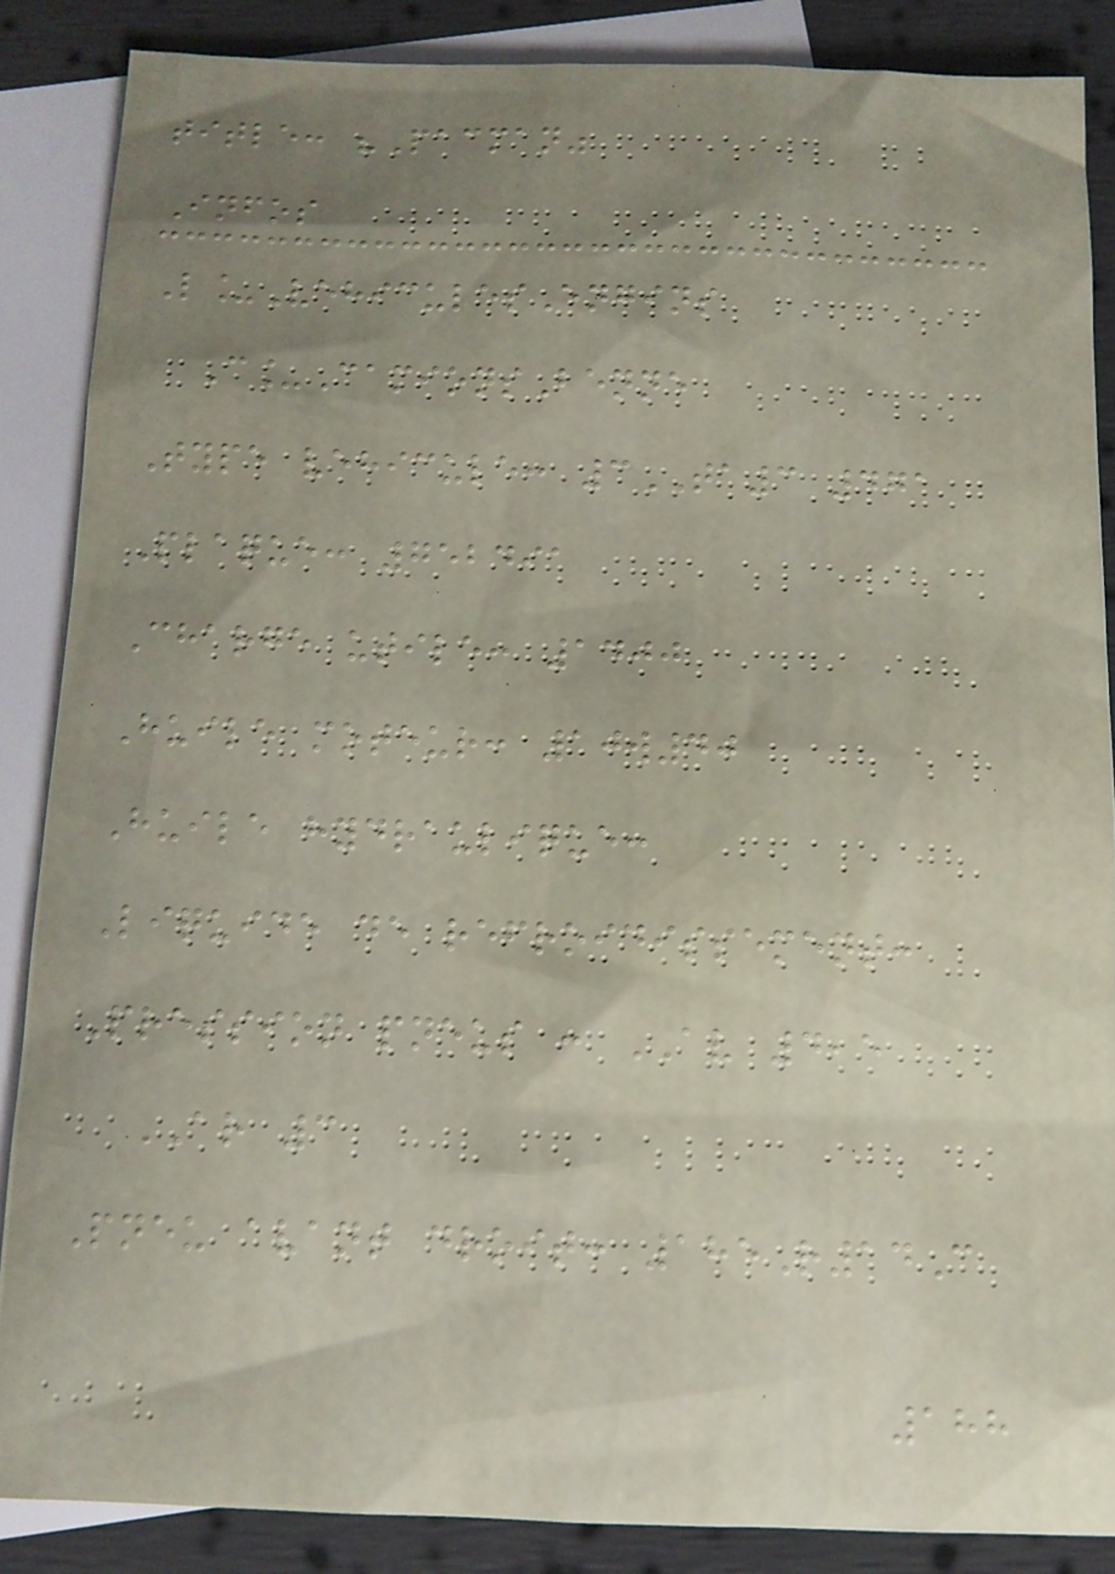title: "Pacman"
Infos
L_VehiculesEngins
C_CamionsBenne
Type vehicule: 3TA3 471
Plaque: 752491
Charge utile: 1400
Huile moteur: 10w40
Huile hydraulique:
Liquide de refroidissement:
Pression pneus : AV 4,5
AR 3
Pneu avant droit: 185R14C
188
